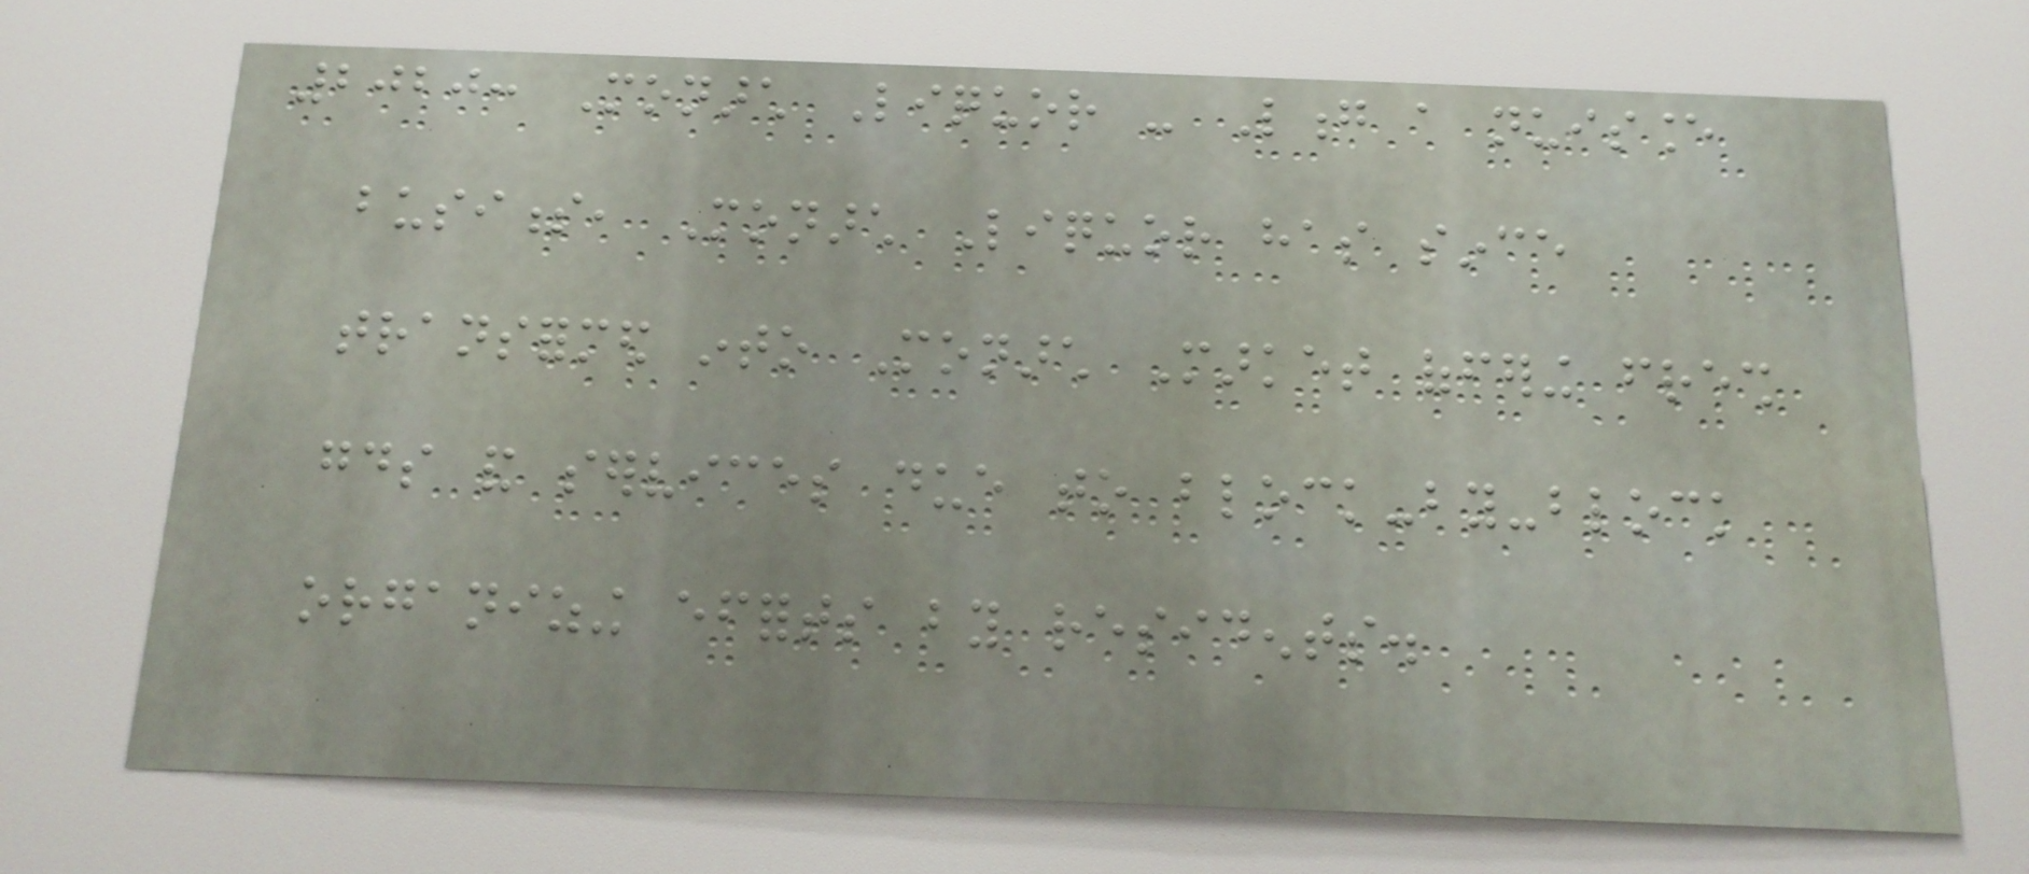2020: Monarch Liquor - Long a nuisance
business, Monarch Liquor has since
transformed into Monarch Market offering fresh
goods and services due to block-by-block
organizing efforts by residents.
